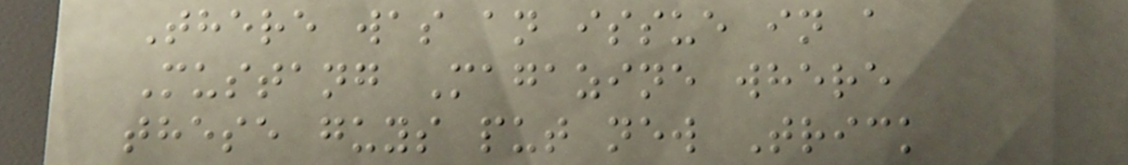There was an issue in a
Mustang Magazine where
these guys put new Trick
